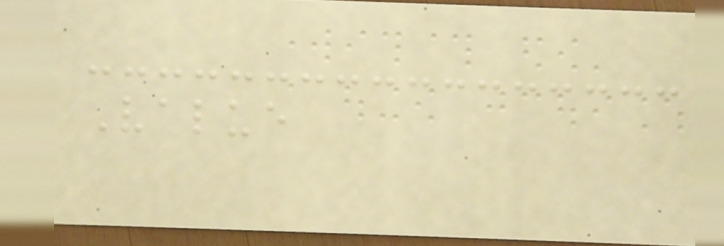Value
